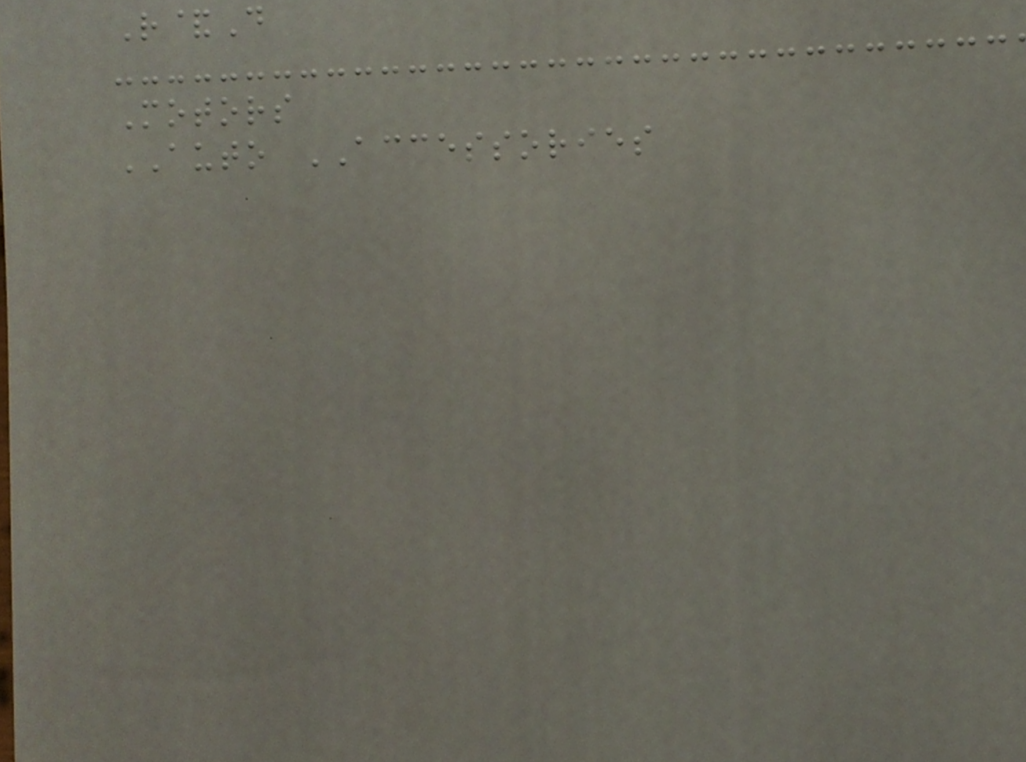R&D
Motors
AUTO ACCESSORIES
